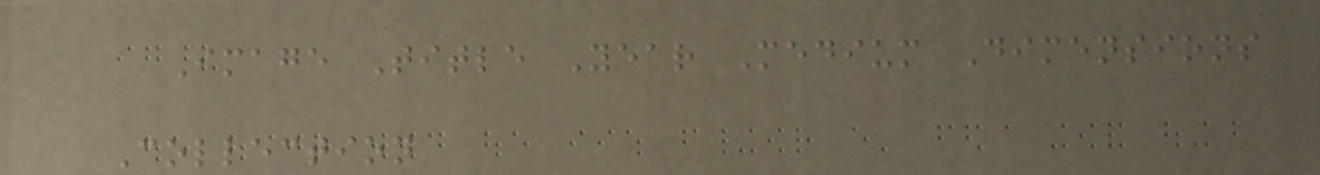Image Title Year Medium Dimensions
Collection
